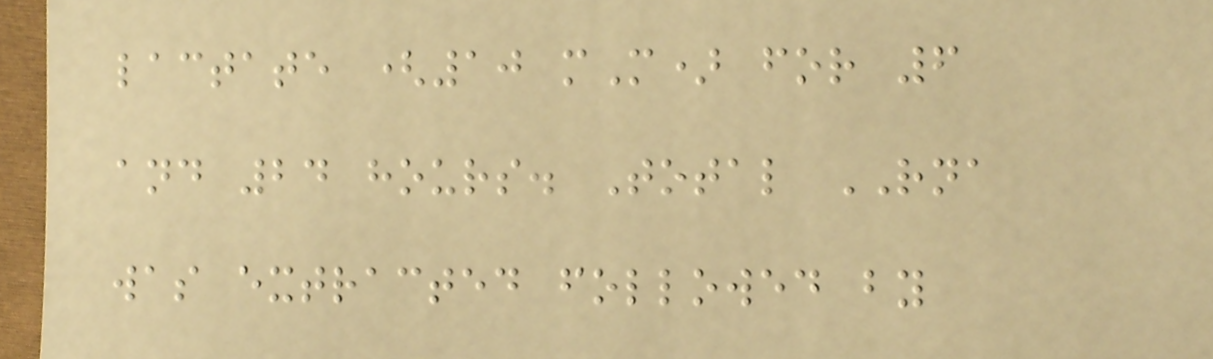lactate (10 mM) for 6
and 24 hours. Total RNA
was extracted followed by
